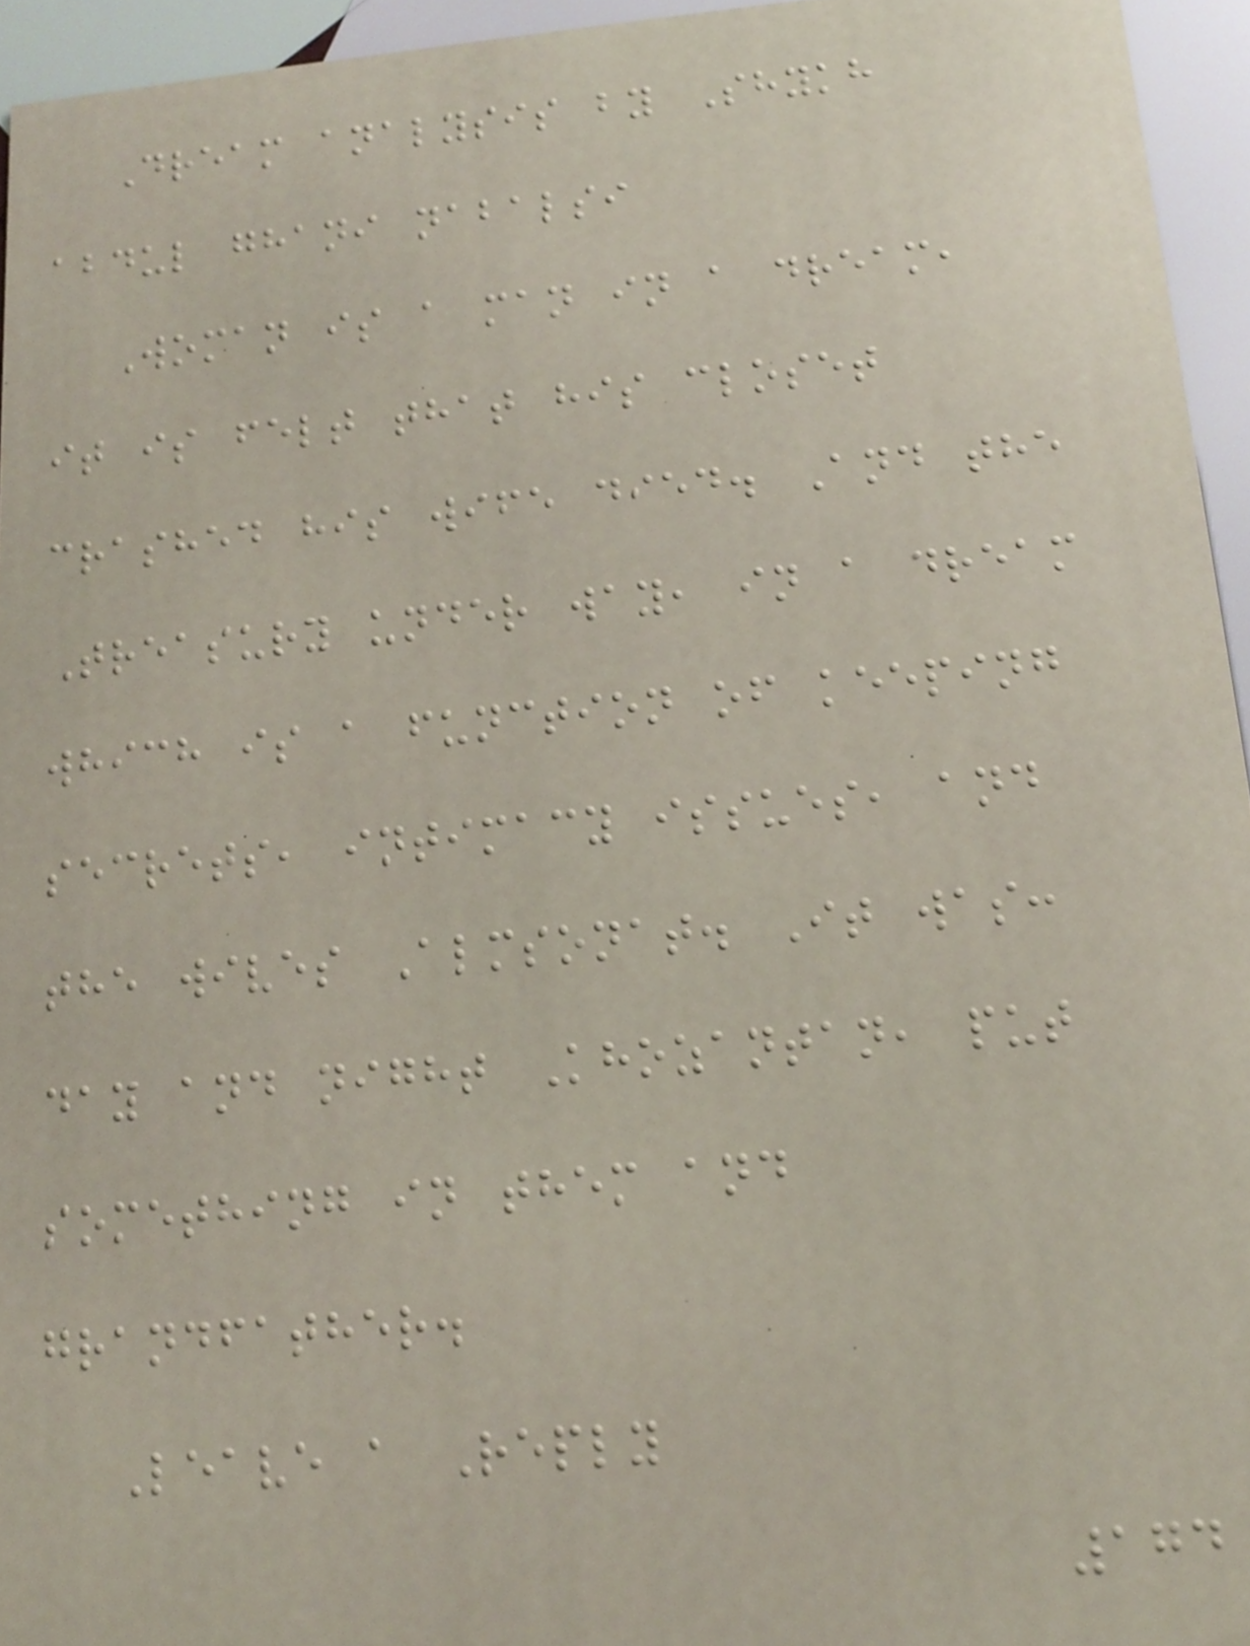Dream analysis by Shykh
abdul ghani nabalsi
Woman is a man in a dream,
it is felt that his closet
crashed his wife died. And the
Treasury under way, in a dream
which is a function of keeping
secrets, intimacy issues, and
the wives Almsonat. It was:
day and night Khozantan, put
something in them and
grandfather.
Leave a Reply
174
